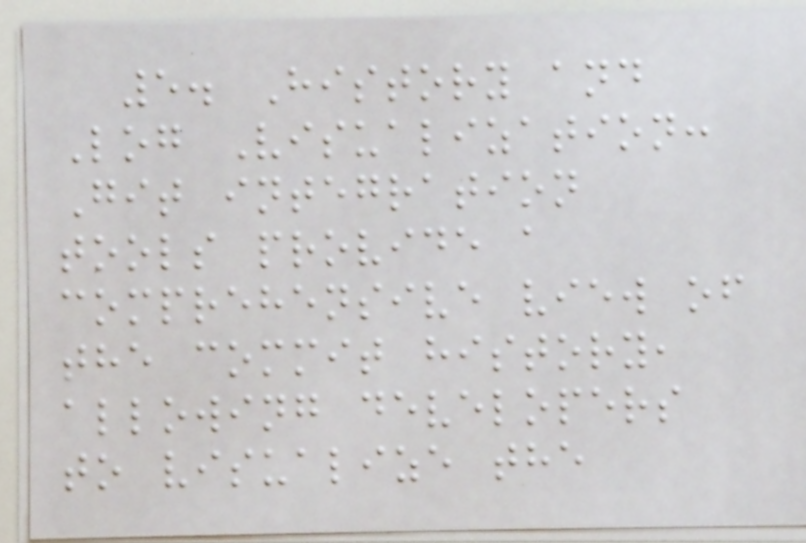5. History and
Log Visualization:
Git integration
tools provide a
comprehensive view of
the commit history,
allowing developers
to visualize the
